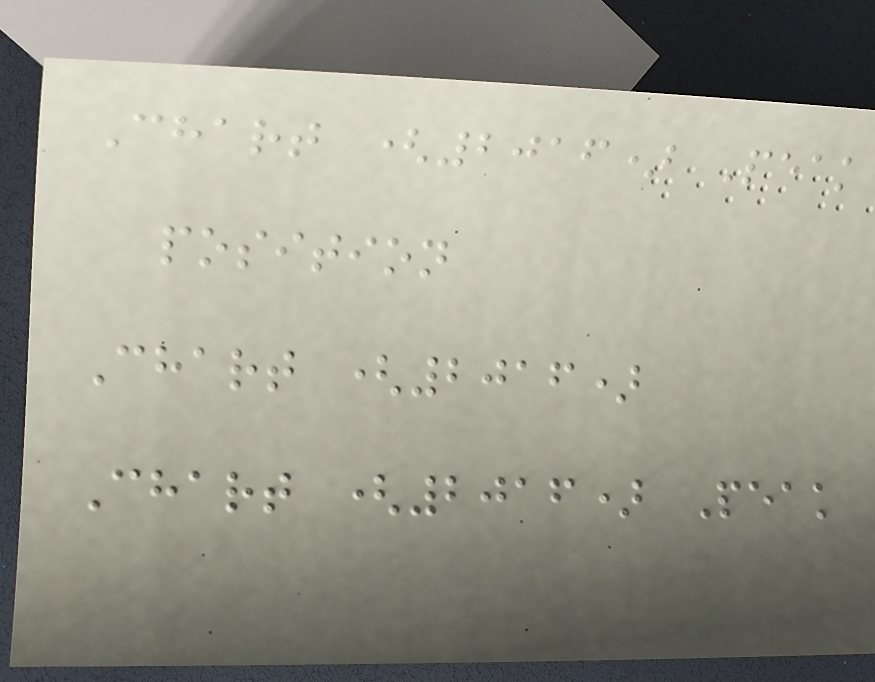Chart (2016) Peak
position
Chart (2016)
Chart (2016) Peak
